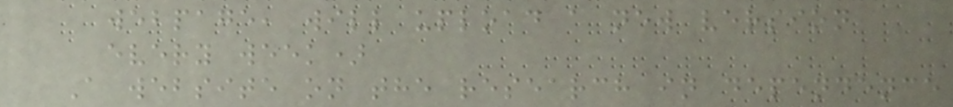webpage, will upload a new version
every week)
A website on the research in dependence
